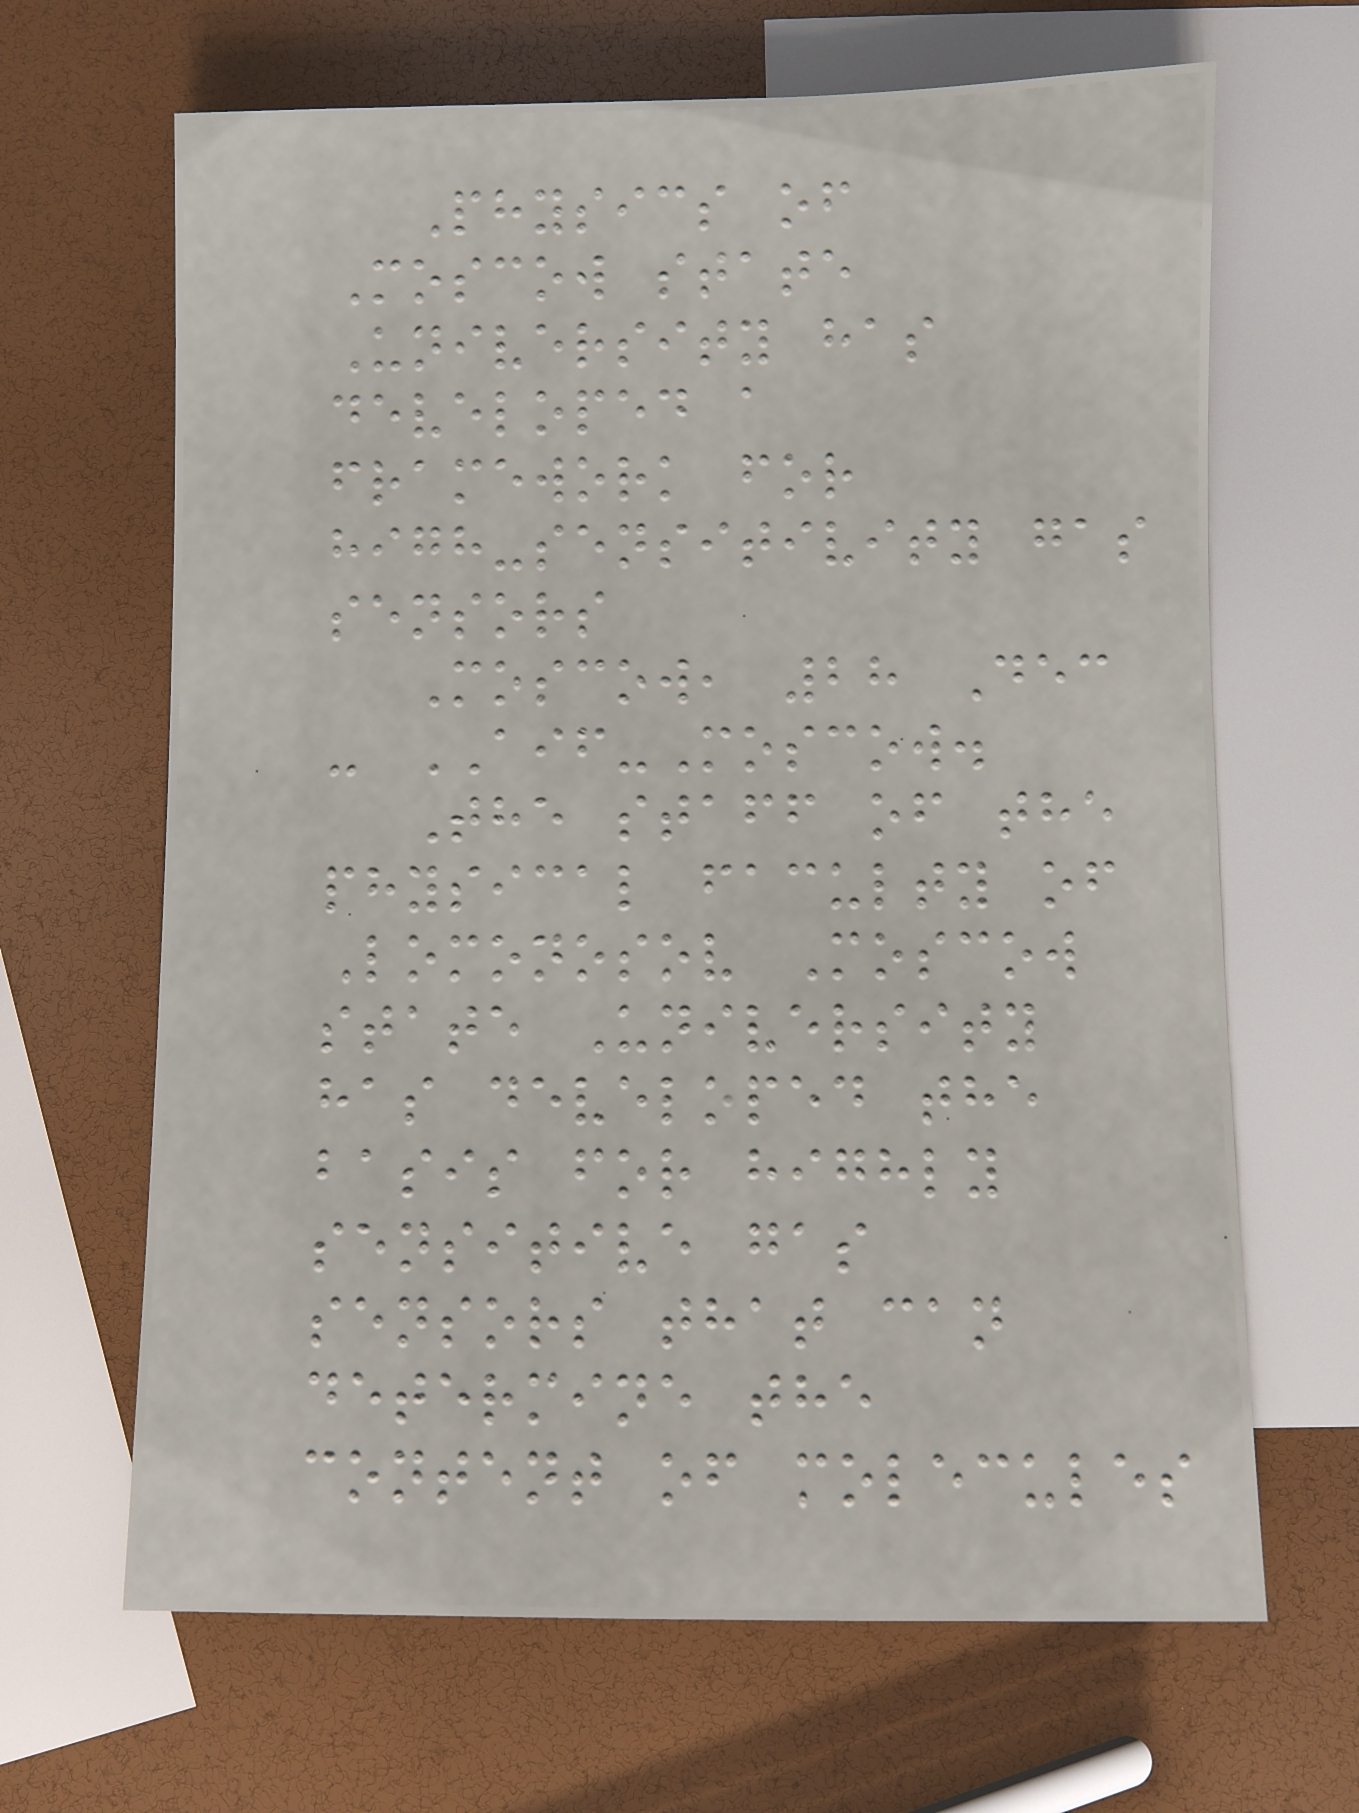Physics of
Moscow state
University has
developed a
framework for
high-sensitivity gas
sensors
Moscow, 28 Dec
- AIF-Moscow.
The staff of the
physical faculty of
Lomonosov Moscow
state University
has developed the
basis for highly
sensitive gas
sensors that can
determine the
content of molecules
